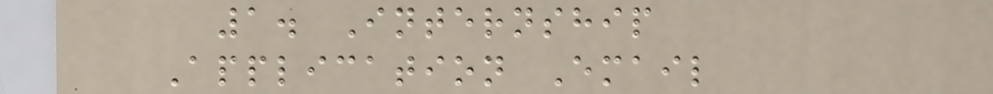1. Internship
Application Email
